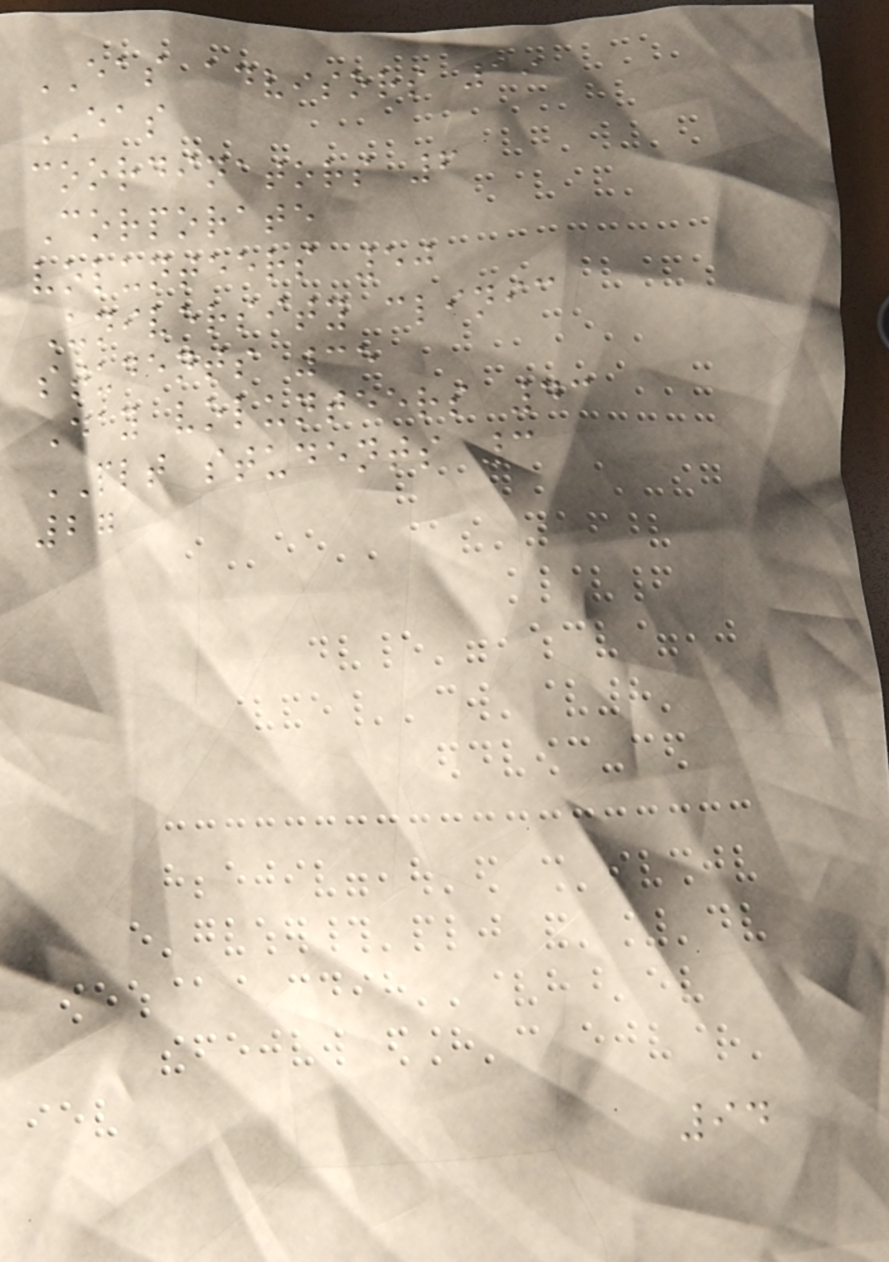EAS advisors 19
EAS
coordinators 6
Corporate
volunteers 50
University clinic
students 35
Day volunteers 43
PLT students 3
27
94
